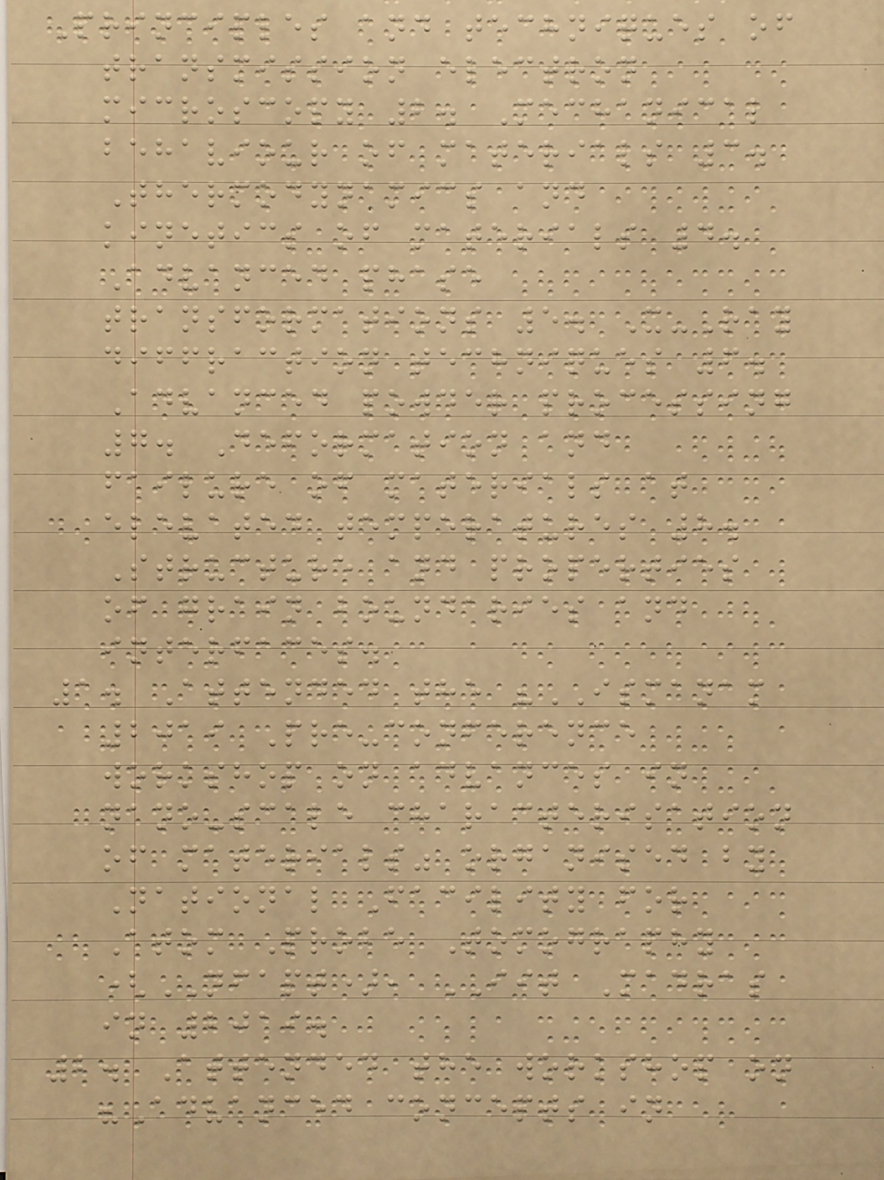Principles and techniques of
transmission electron
microscopy 2. Mechanical
behaviour of materials 3.
Thermodynamics and
kinetics of materials 4.
Advanced phase
transformations 5. X-Ray
diffraction techniques 6.
Advanced powder processing
7. Deformation and
failure of materials at
elevated temperatures 8.
Structure and properties
of grain boundaries and
interfaces.
1. Attended the "ISMANAM
2019 Pre-conference
workshop on advances in
nano-scale characterisation
of materials" organised by
National Facility for
Atom Probe Tomography
(NFAPT), IIT Madras
in 2019.
2. Attended the workshop on
"Advanced concepts in
